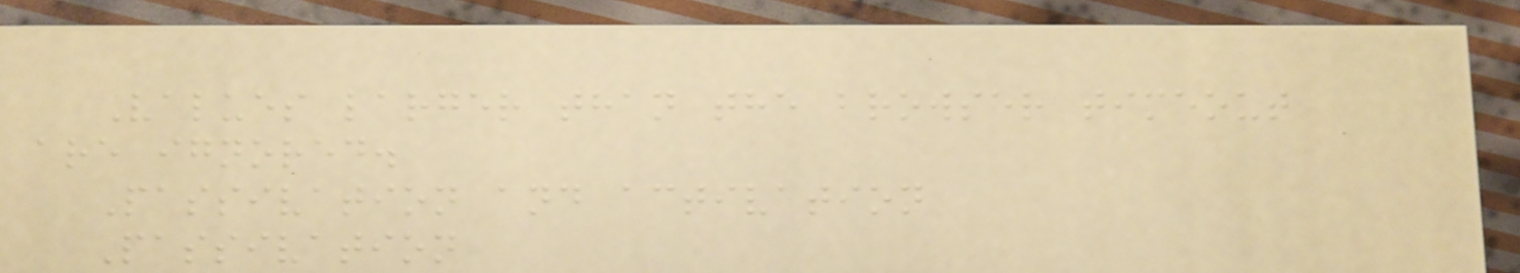Values larger than the browser timeout
are ignored.
Passivation and activation
Passivation
